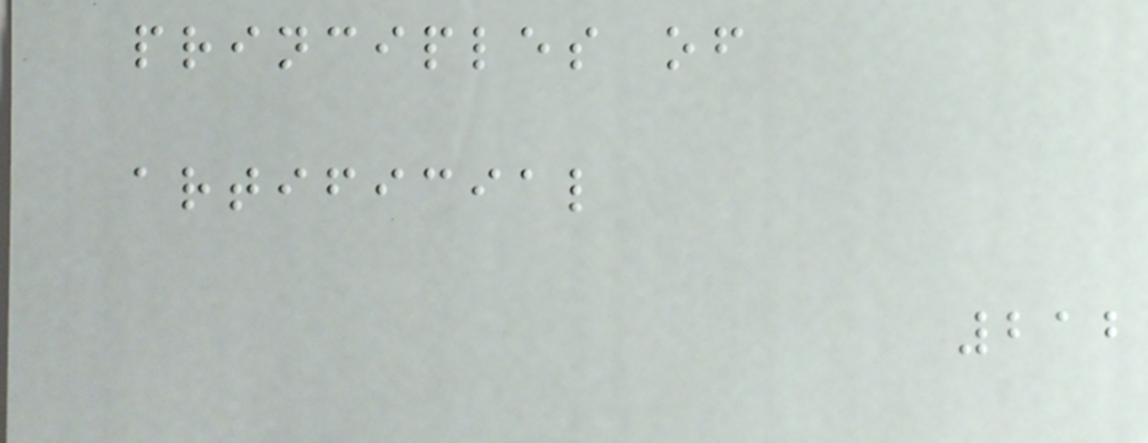principles of
artificial
212
